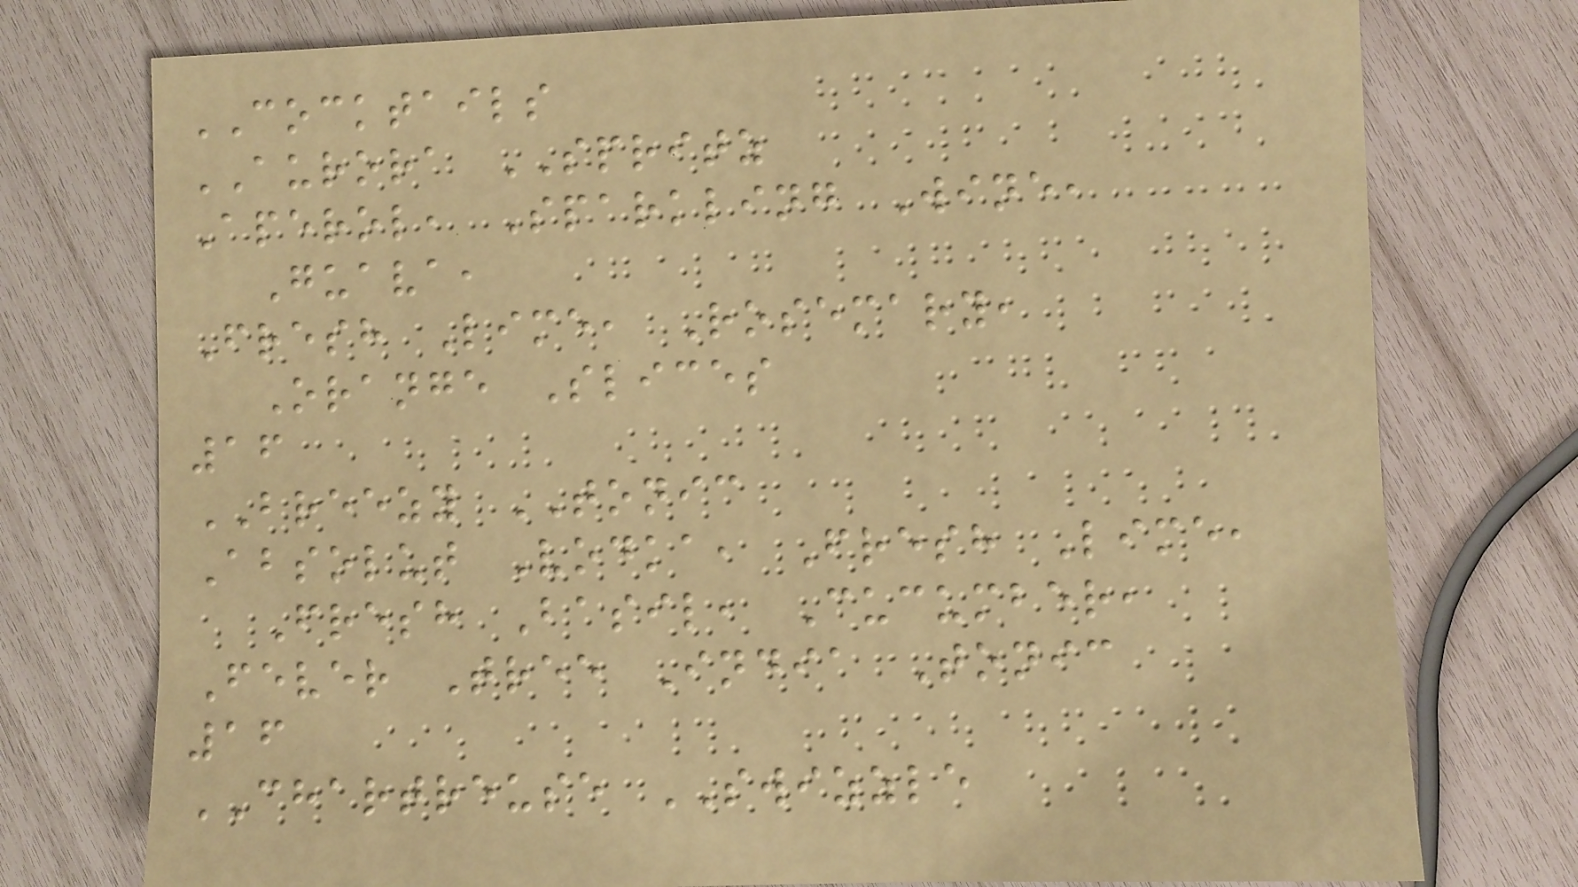COCKTAILS
AURORA SPRITZ
Aperol, Sparkling Wine,
Guava,
Fresh Lime, Rosemary,
Orange Slices
16
BREEZY TONIC
Absolut Vodka, Fresh Lime,
Fresh Basil, Cucumber,
Fever Tree India Tonic
16
CHARTREUSE SWIZZLE
